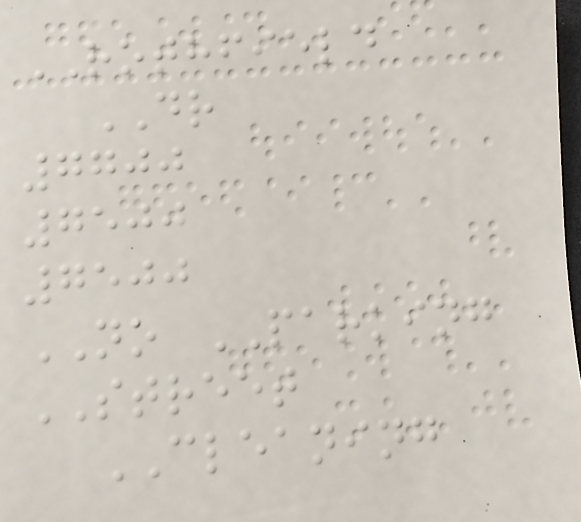ROTHFIELD
DR
7700
7500
7500
NO PARKING
STREET
CLEANING
